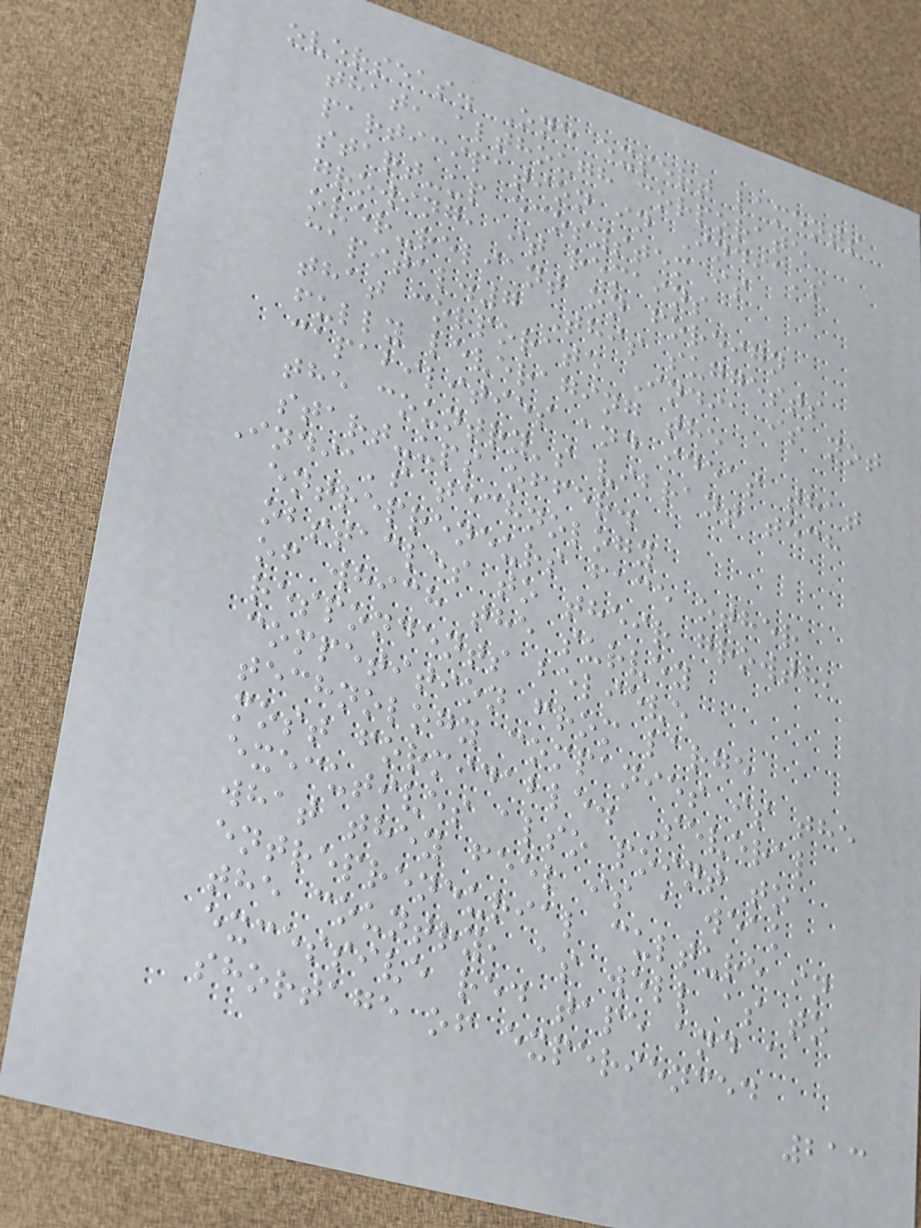overseas. One expert laments
that, although corporate
participation in India's
start-up ecosystem is
growing, it remains
over-reliant on foreign
capital.7 This suggests
that corporate India is not
fully leveraging the
capabilities and ideas that
the country's vibrant tech
start-ups offer.
India's technology
entrepreneurs face other
obstacles to their growth,
of which the survey
respondents believe
competition from large
technology companies is the
most formidable. Several
executives also point to
what they feel is a weak
entrepreneurial culture in
the country, as well as to
excessive red tape and a
shortage of experienced
213
